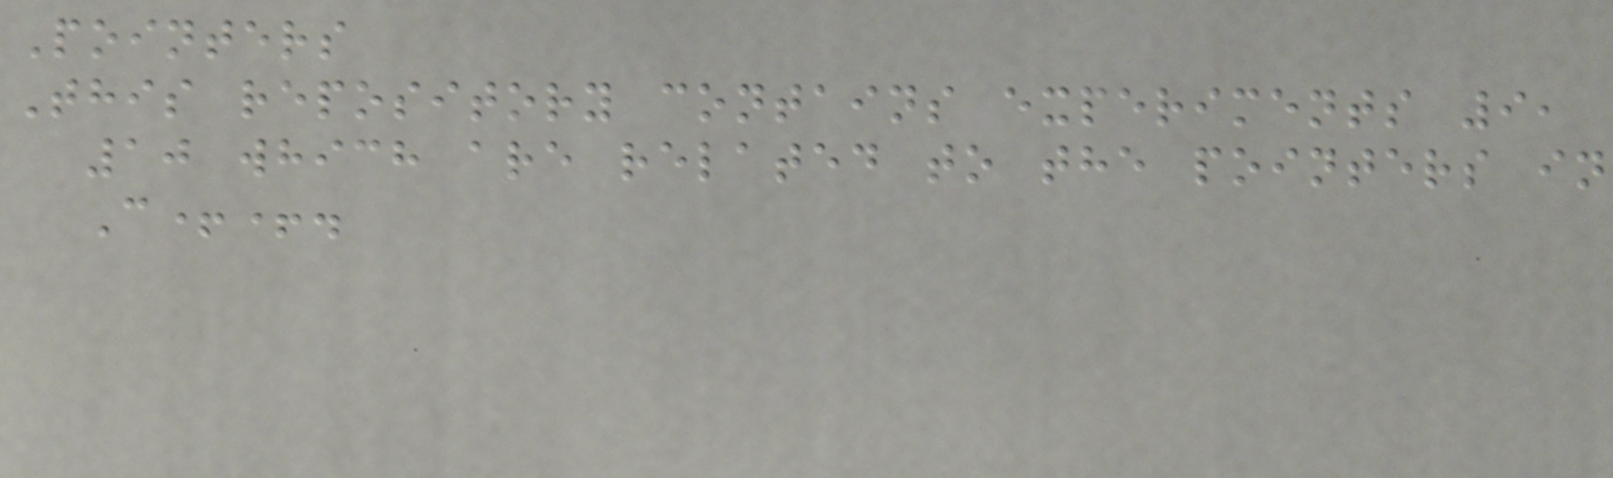Pointers
This repository contains experiments 9,
10 which are related to the pointers in
C++.
